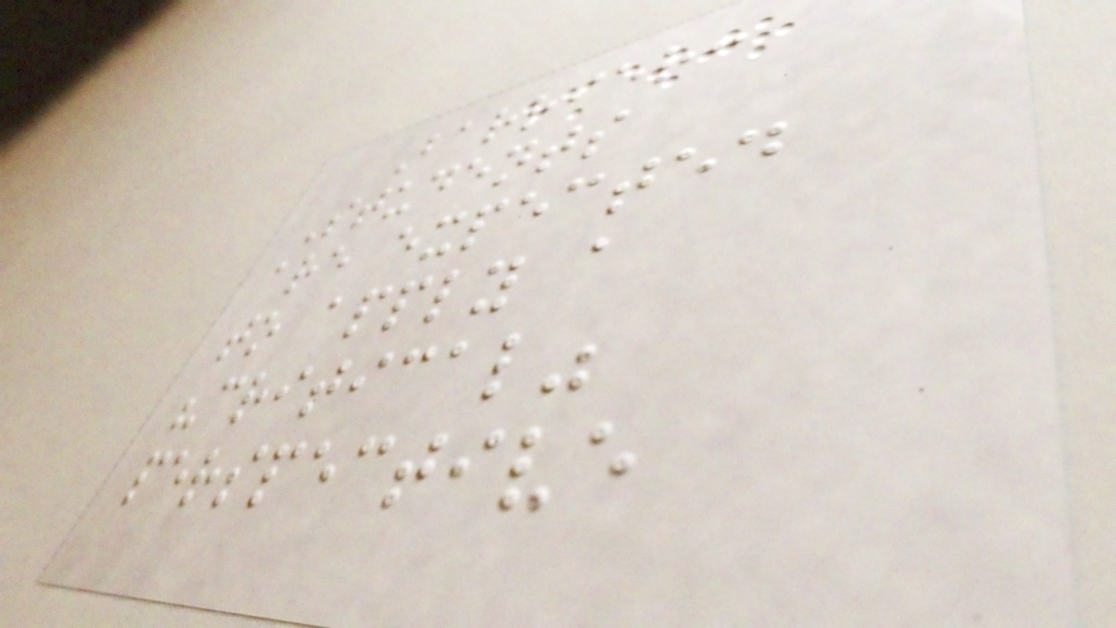Barrier:
Students
are expected
to apply a
"critical"
perspective
